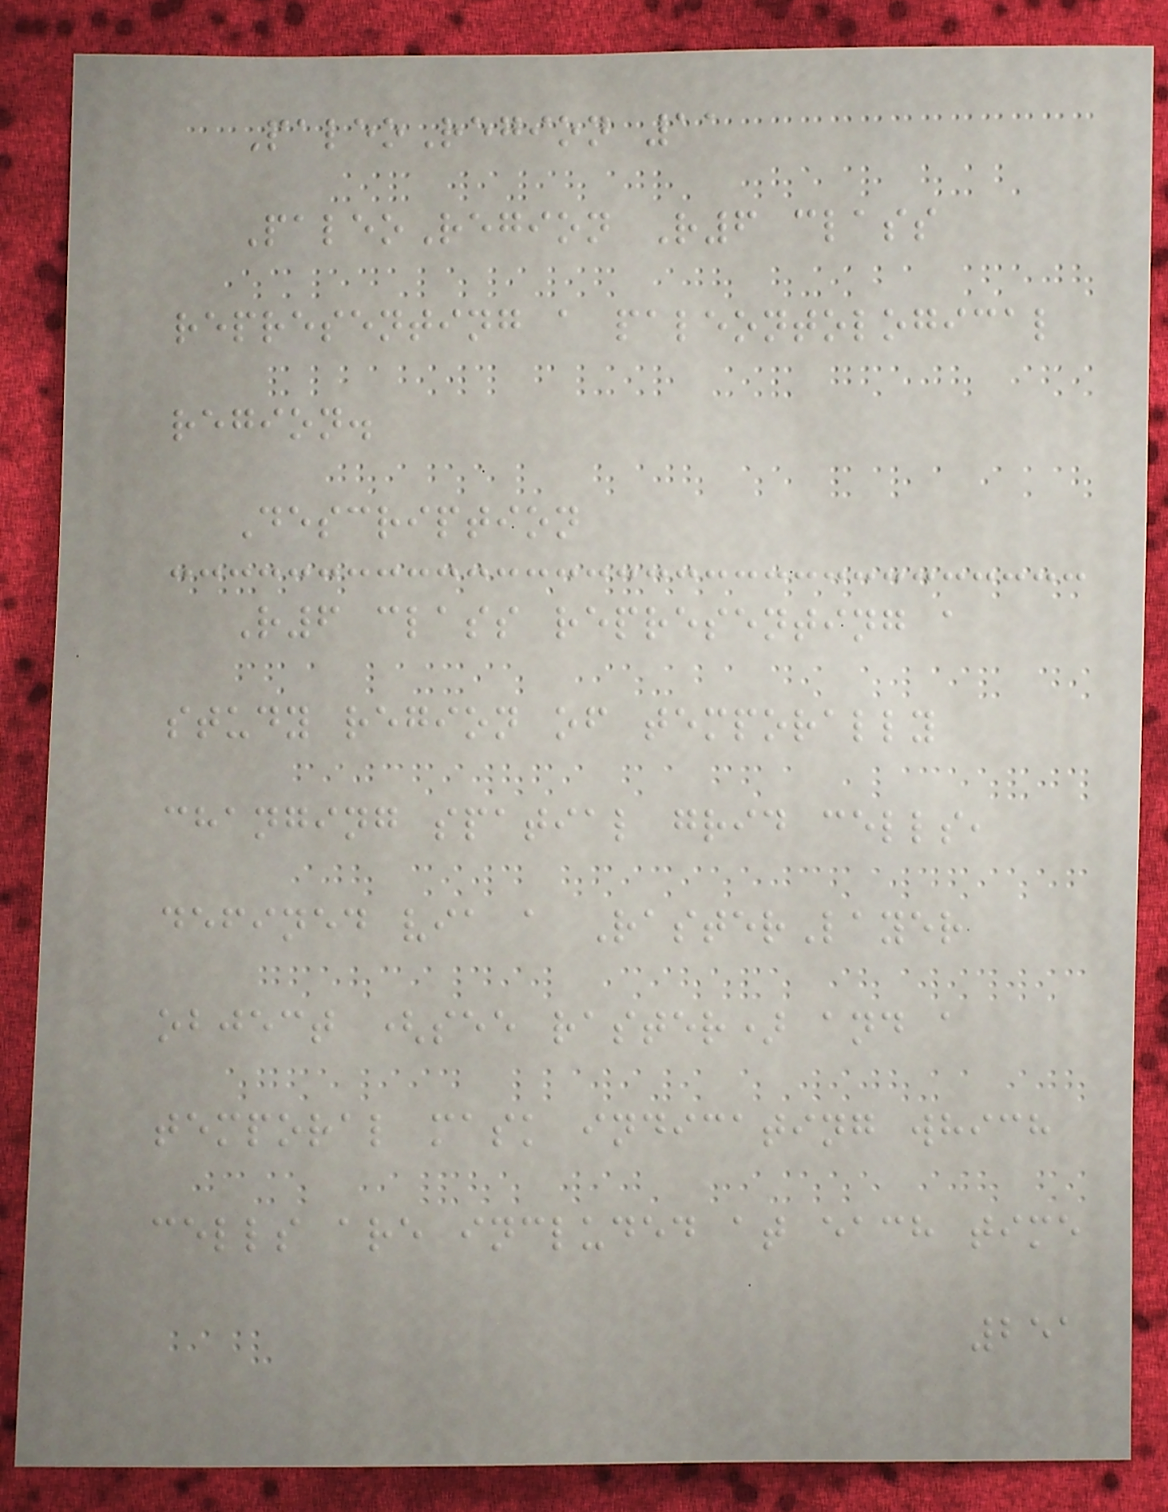PaleoRegion 11
PaleoRegion R6 class
representing a paleontological
region.
Description
R6 class representing a
study region of temporally
changing spatial grid cells,
defined via a RasterLayer
object (see raster) and a
temporal mask indicating which
cells are included at each time
251
